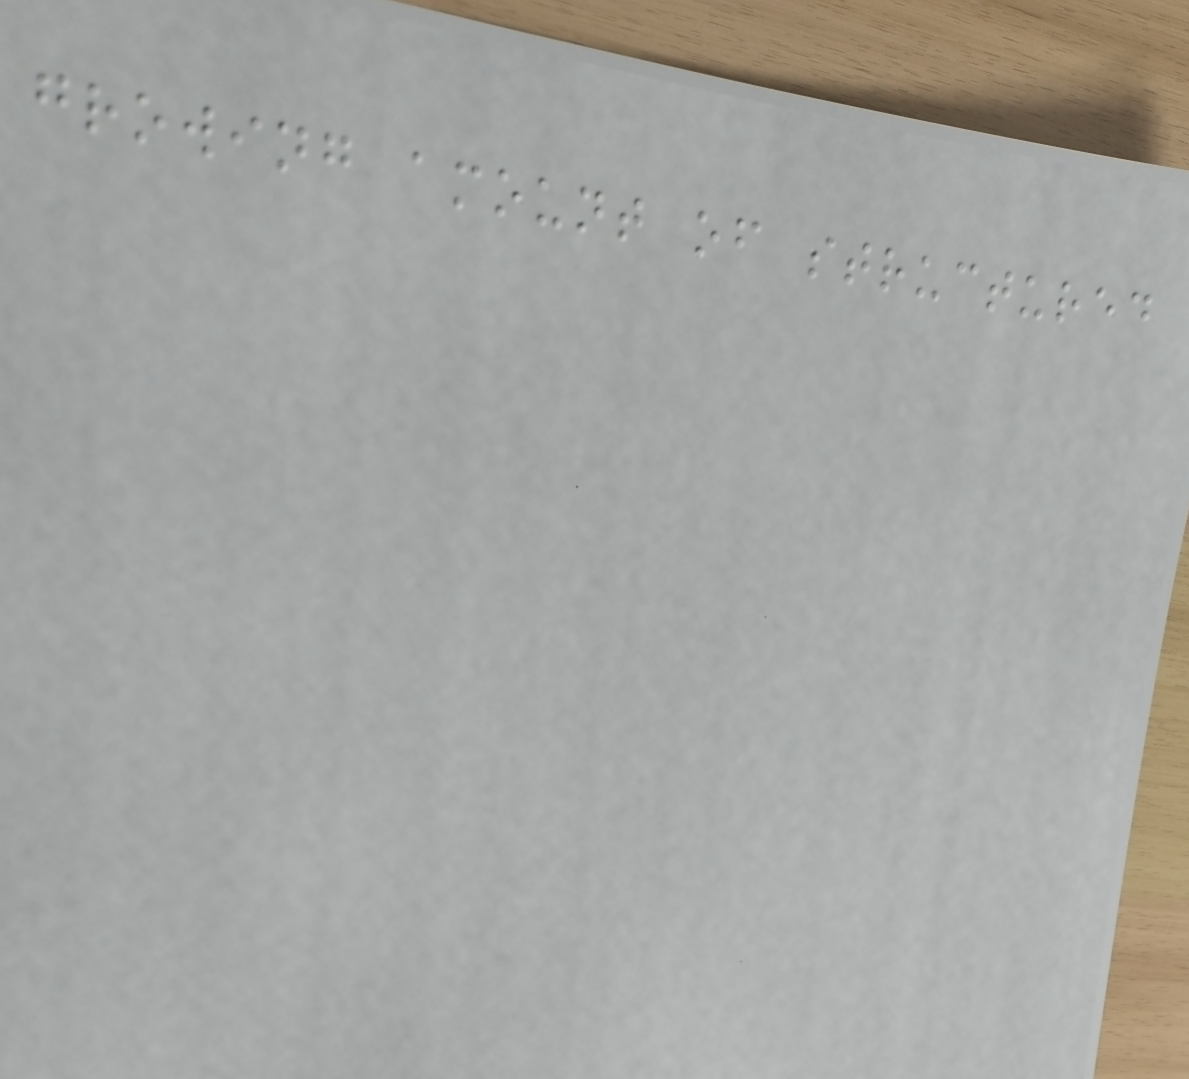growing amount of structured
